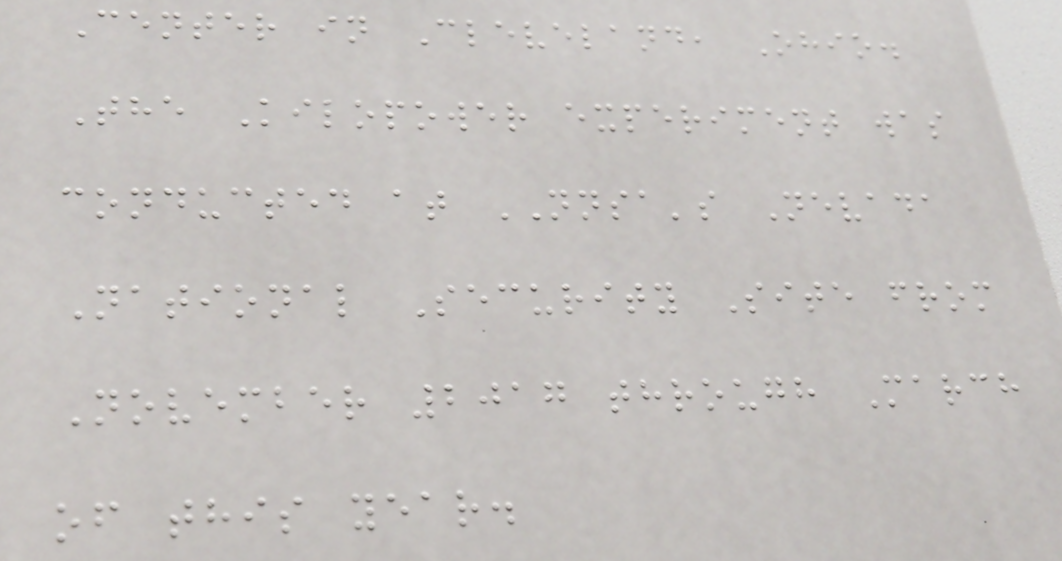Center in Cleveland, Ohio.
The Kilopower experiment was
conducted at NNSA's Nevada
National Security Site from
November 2017 through March
of this year.
